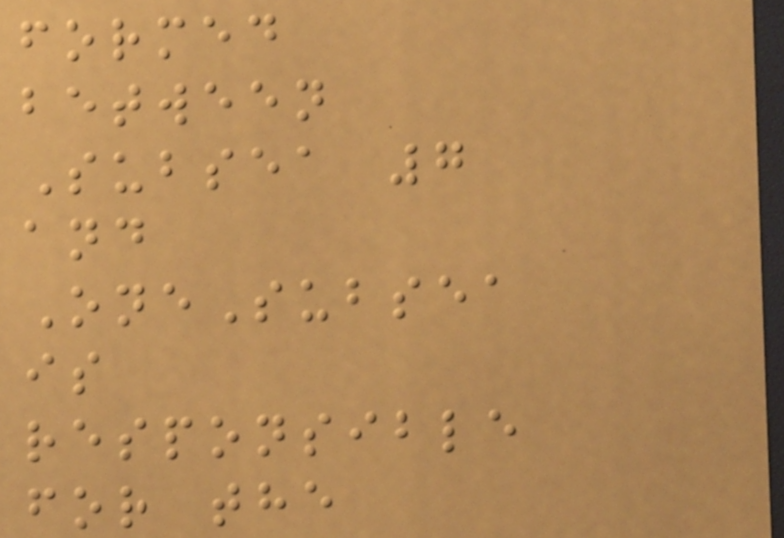formed
between
Subsea 7
and
OneSubsea
is
responsible
for the
